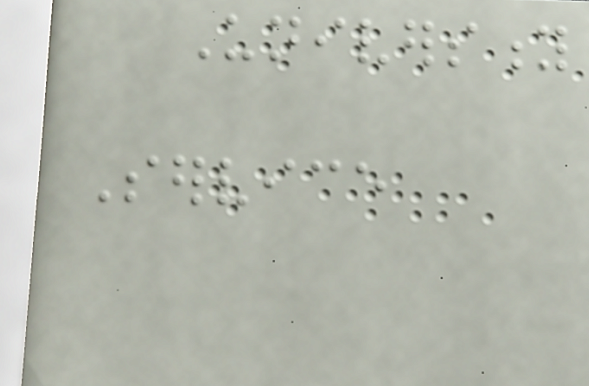University
Service
